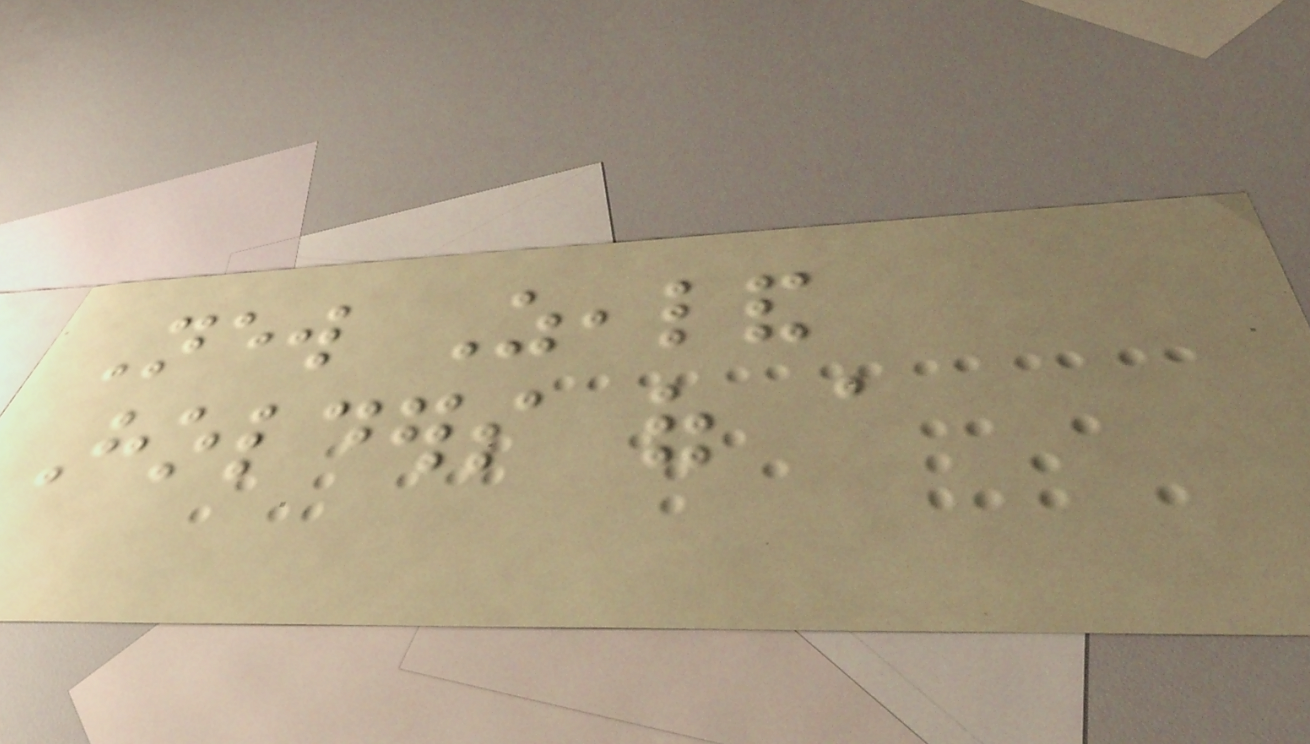New Zealand
Holders of a
